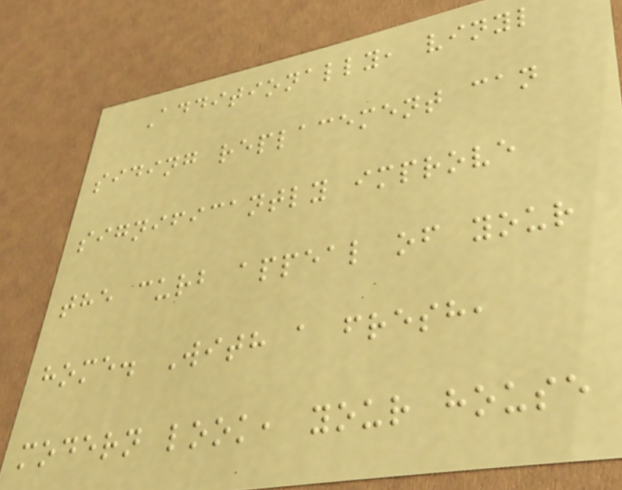Additionally, vinyl
siding replacement can
significantly improve
the curb appeal of your
home. With a fresh,
modern look, your house
